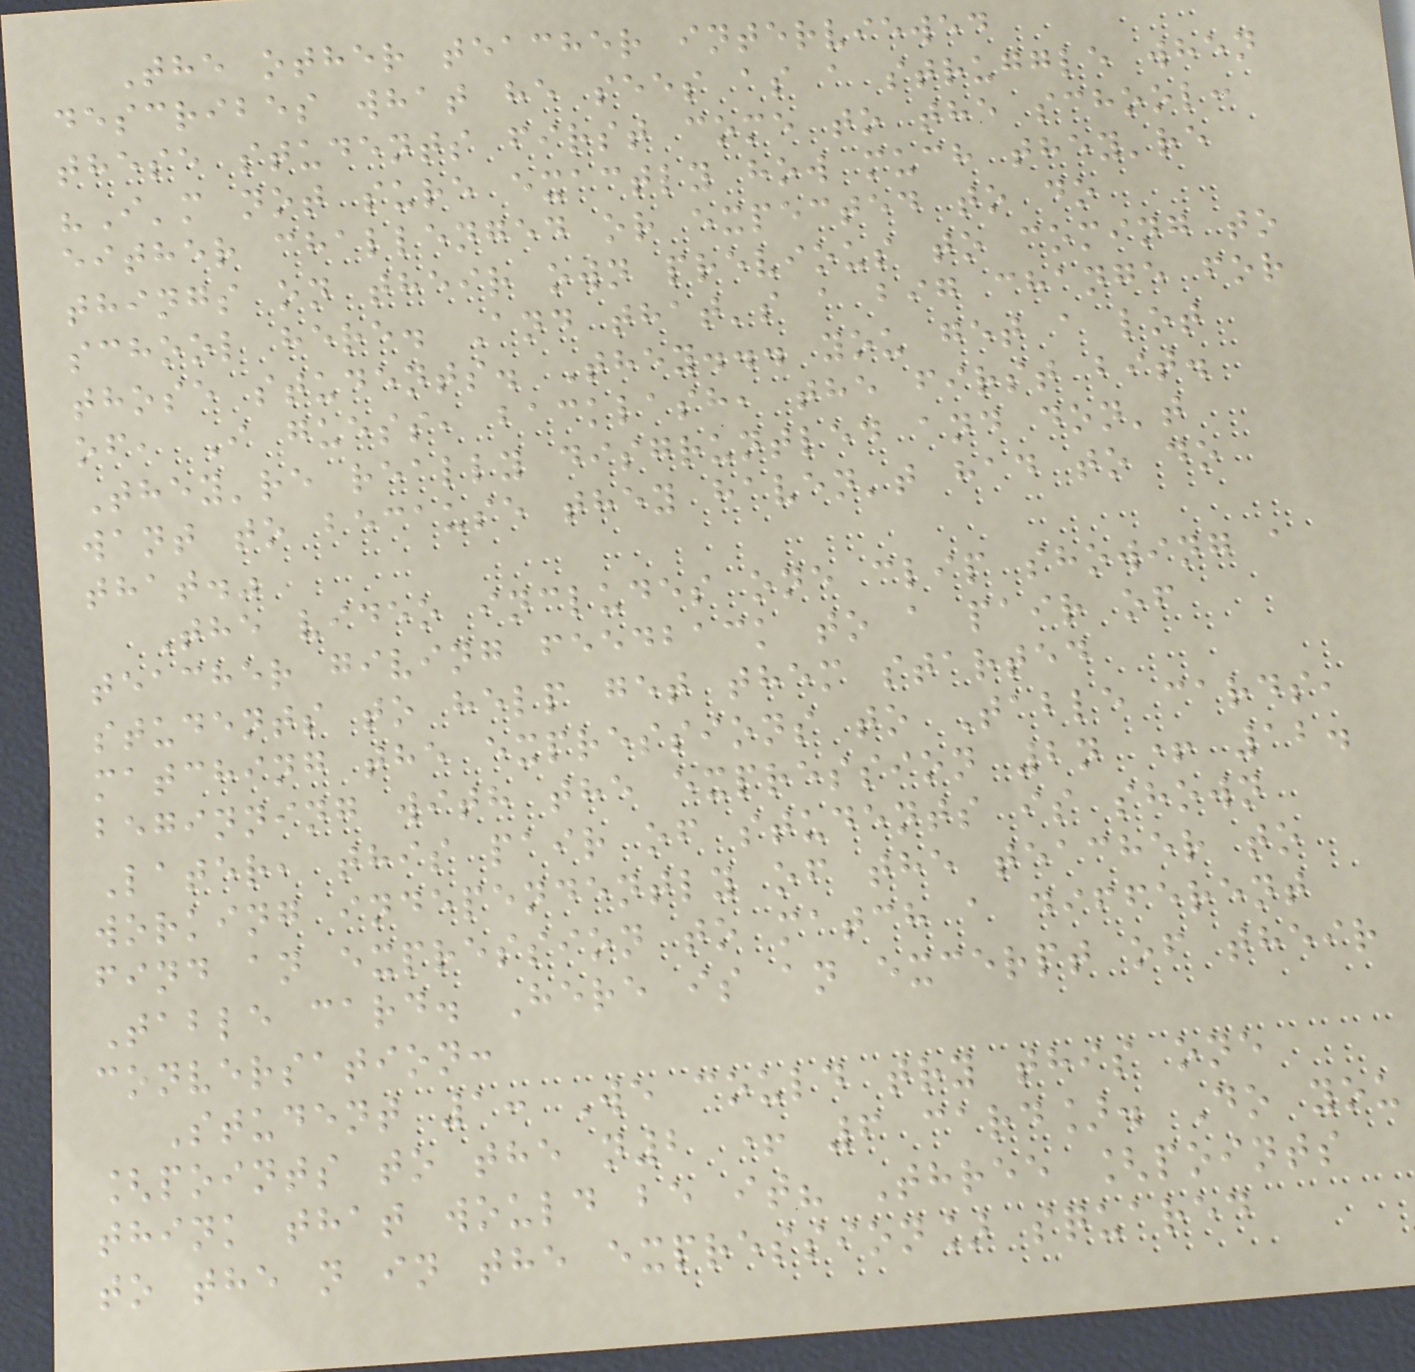The other teacher interviewed
describes what he sees as a struggle when
these students first come to the school:
"I'm not sure exactly how much they're
either challenged or expected to do
things on their own previous to coming to
school here. And that's a big change for
those students. They... you get a lot
of, I guess, backlash, the first bit.
They're really disgruntled and don't
want to because they haven't had to do
that."
The video includes one clip showing a
teacher giving feedback to a pair of
students to help get them started
matching the expressions to Table cards,
beginning with the expression 2n + 12.
Later, this pair of students is shown
working independently of the teacher to
find an expression to match a different
Table card. Here is an excerpt of their
conversation:
Student 1: We could try this one
[points to the n2 + 6 card]. Do you
think that would be it? Three [points
to the n in the expression] squared
